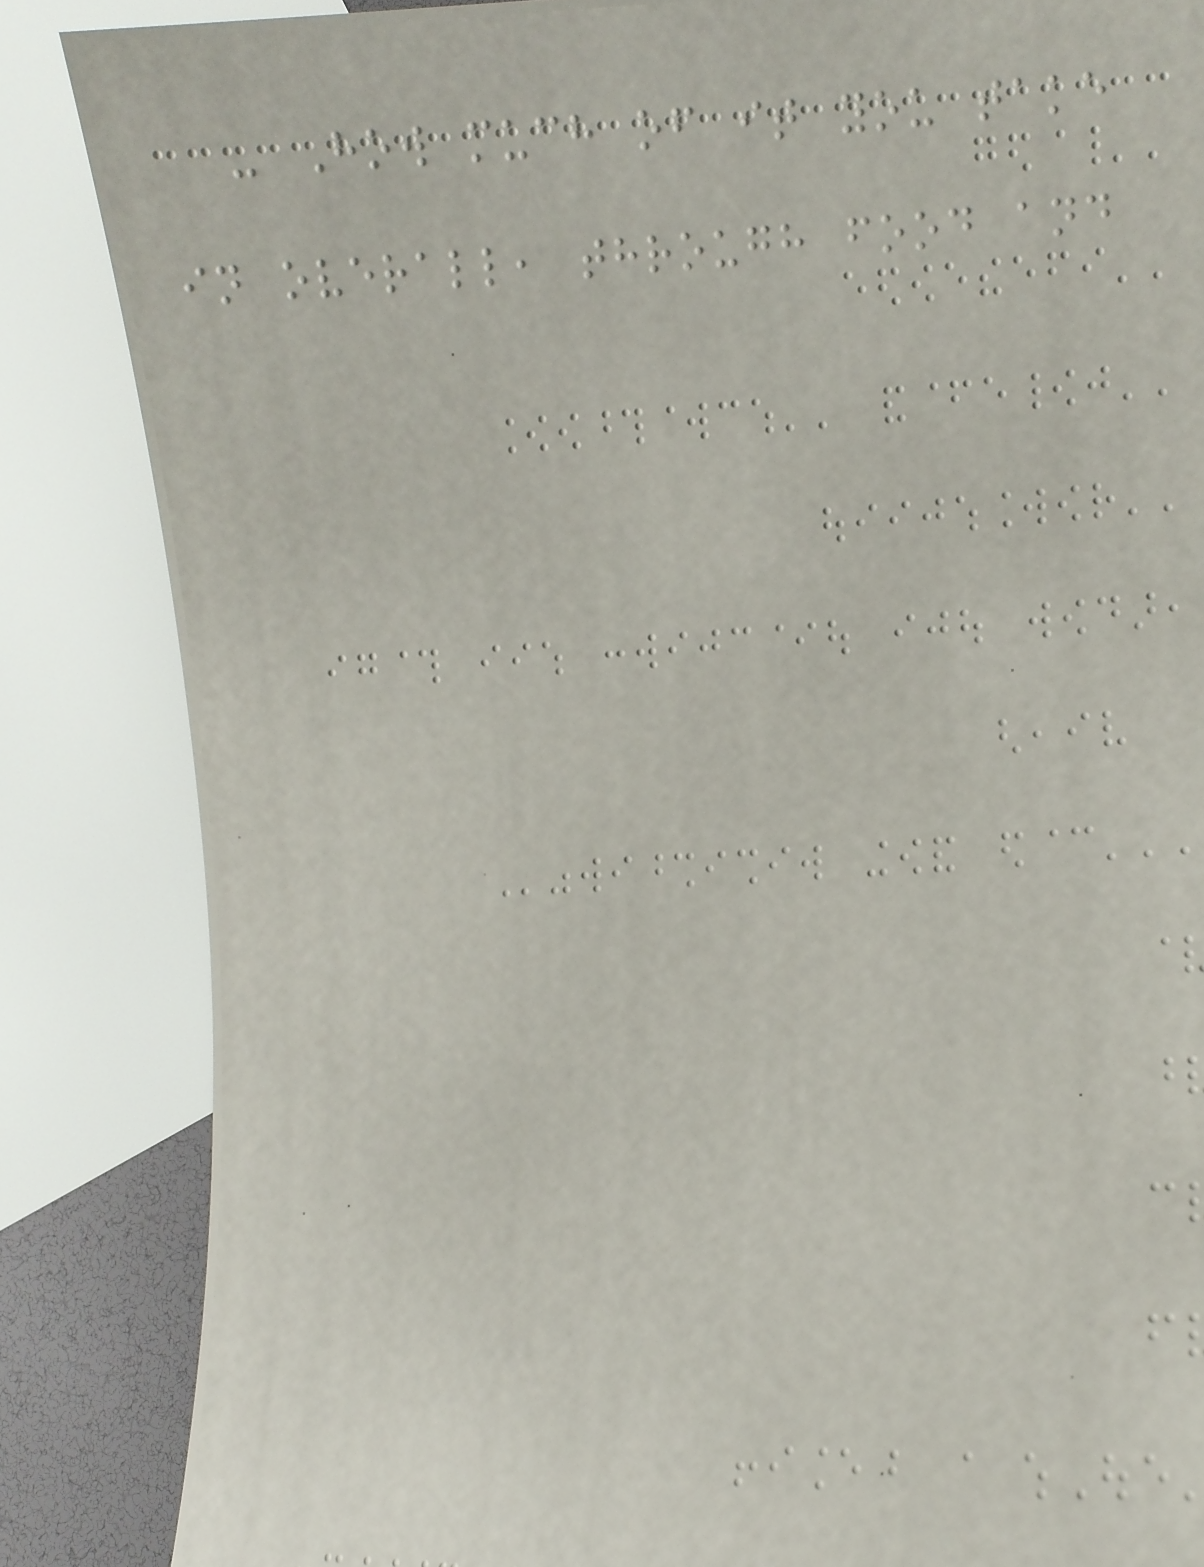- How much of it you take
in overall, through food and
